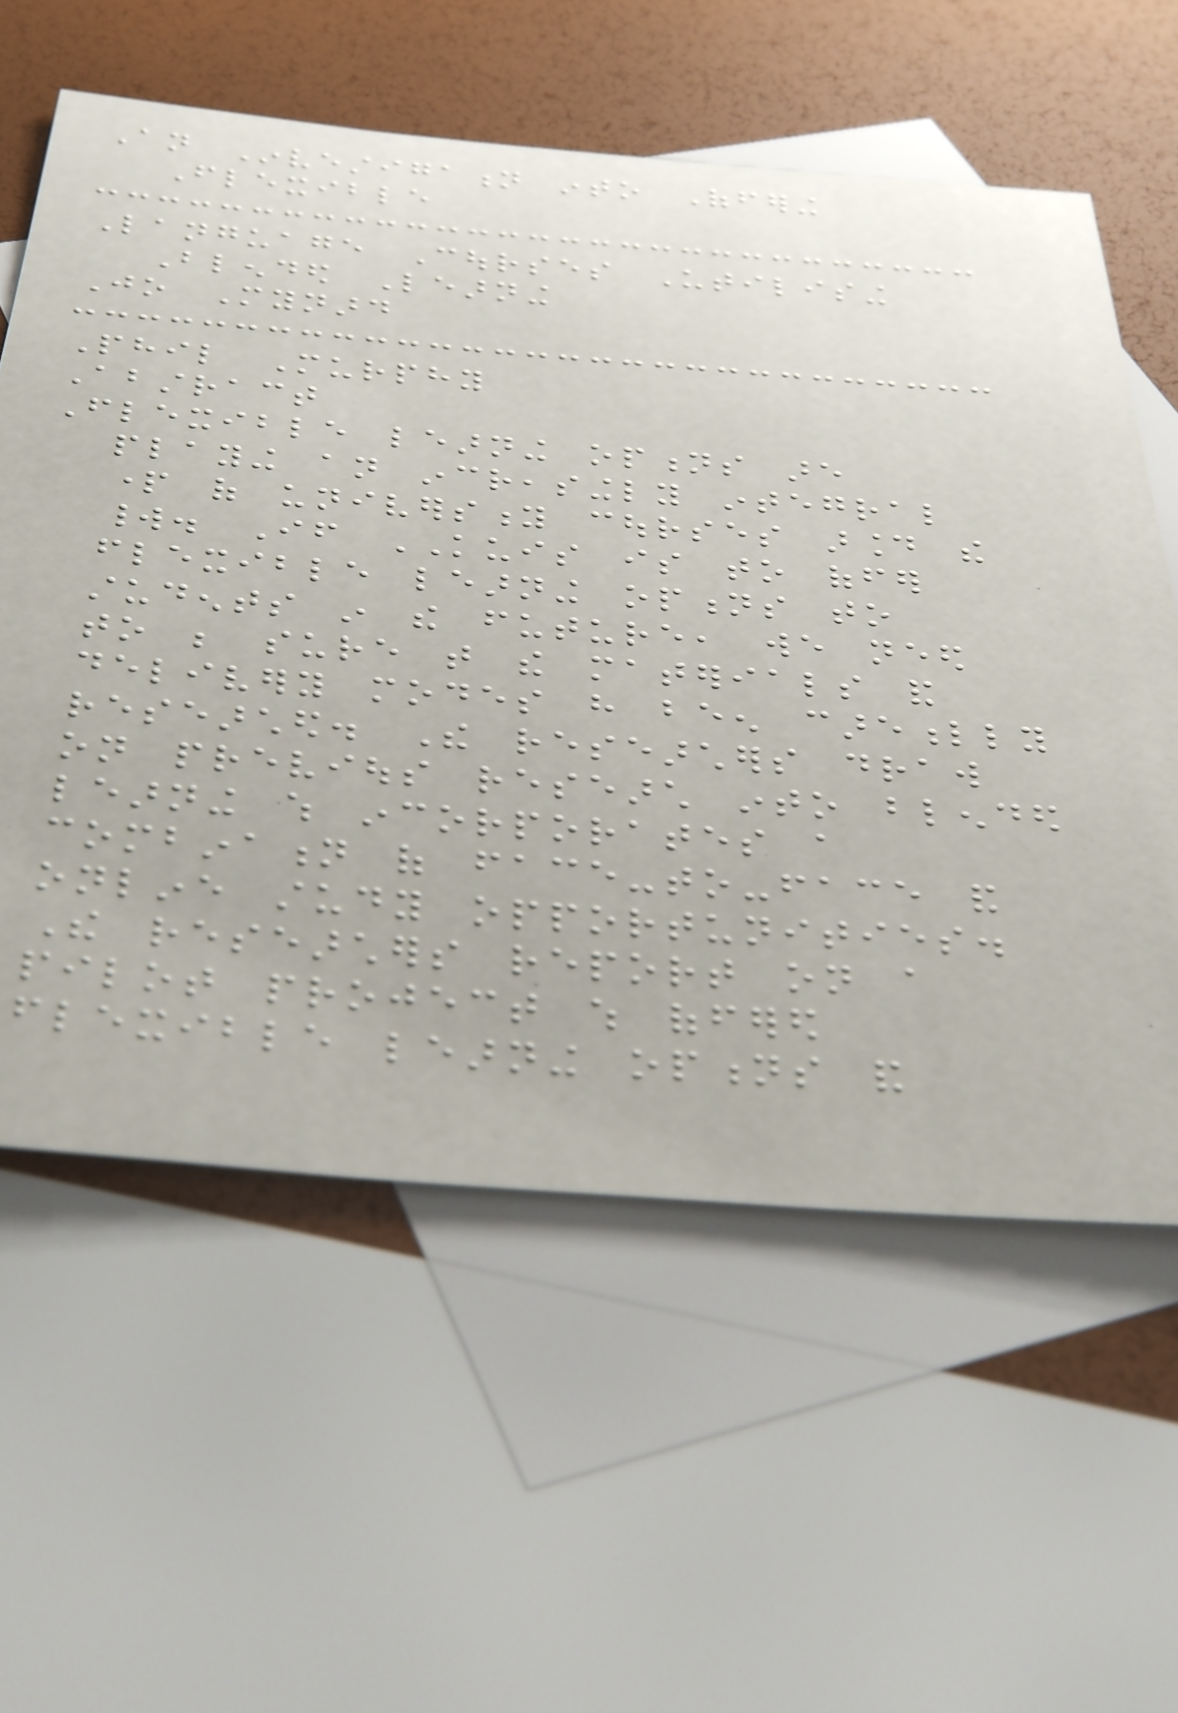An Investigation into Offering
Flexible
Language Courses Utilising
Blended Learning
Jo Mynard
Phil Murphy
Abstract
Flexible learning options are
playing an increasingly integral
part of university courses around the
world. If KUIS is to offer
flexible learning options to
students in the future, we need
to be sure that the materials and
delivery modes have been carefully
researched. The researchers draw
on previous research into blended
learning which incorporates a
combination of face-to-face and
online study opportunities.
The researchers report on a
pilot project which offered
flexible learning options and
